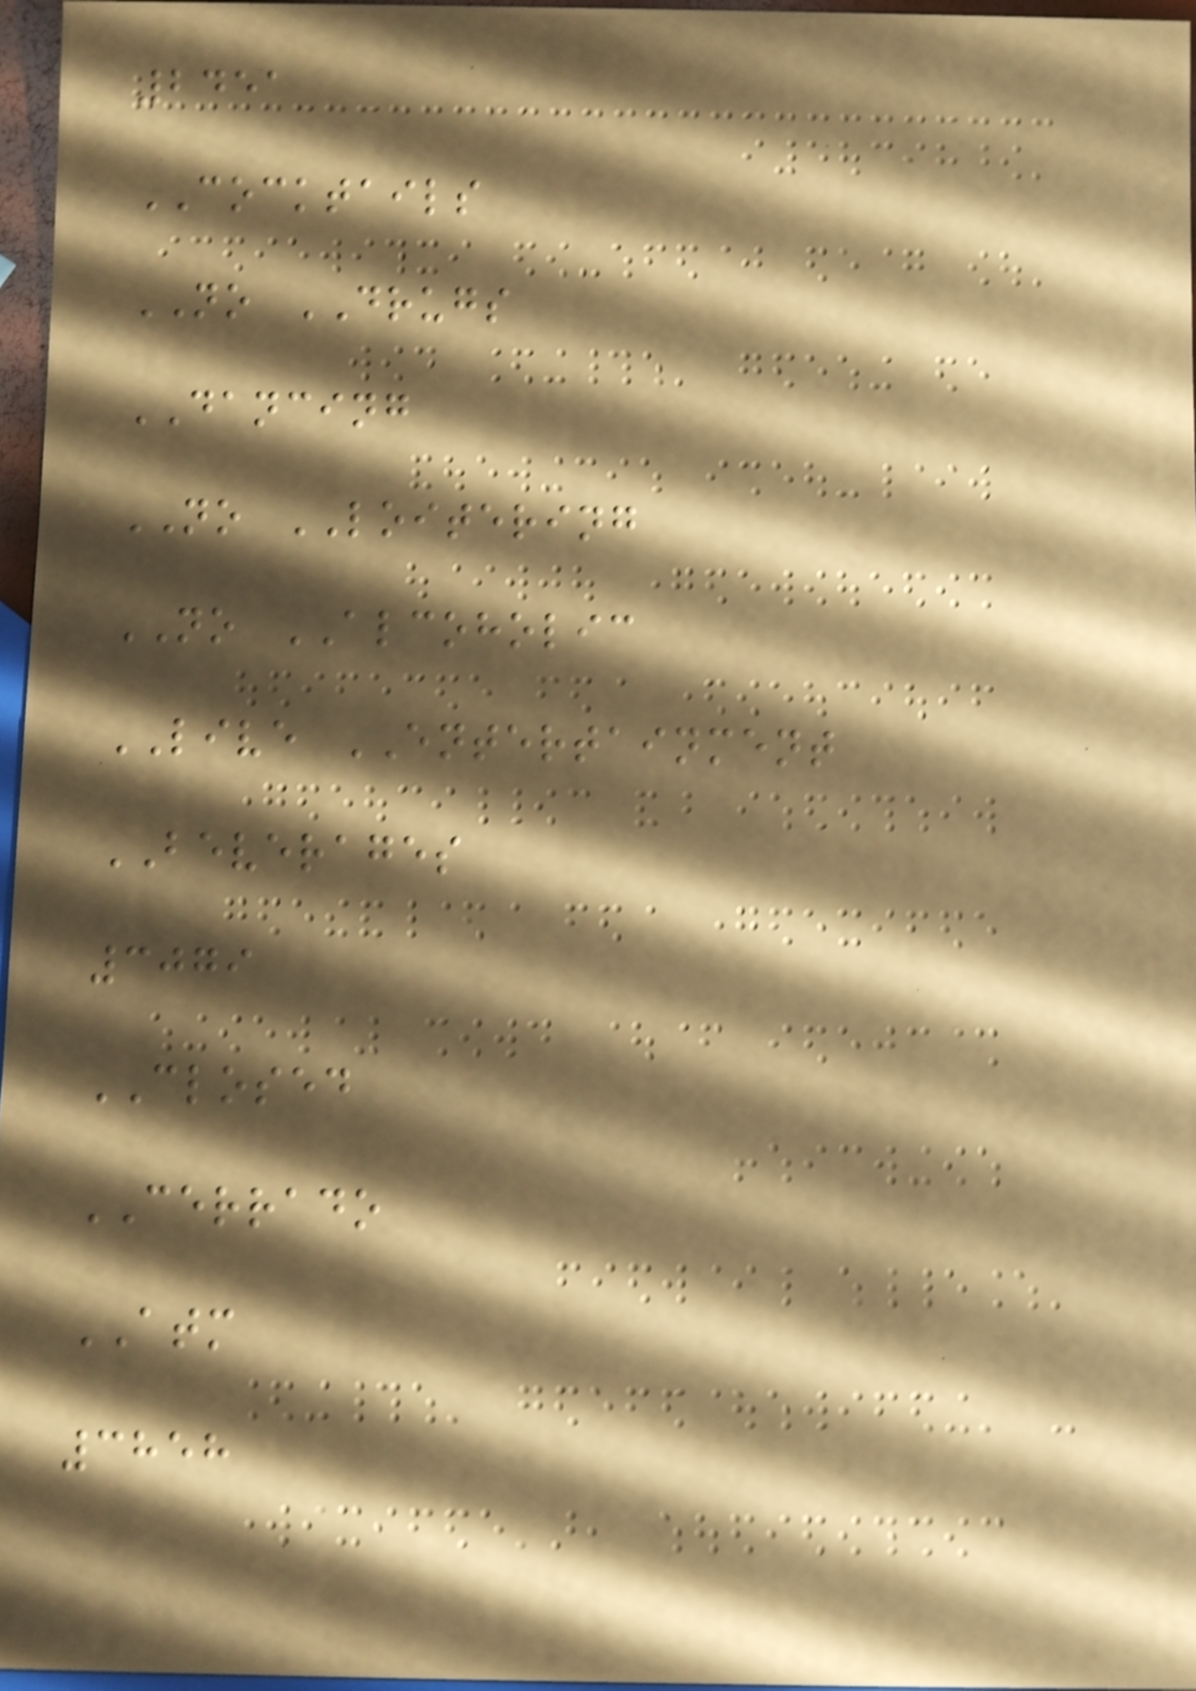2451
COCKTAILS
NO DRUGS
DANCING
NO LOITERING
NO ALCOHOLIC
LIVE ENTERTAINMENT
BEVERAGES
3079
CLOSED
CERRADO
ATM
3858
